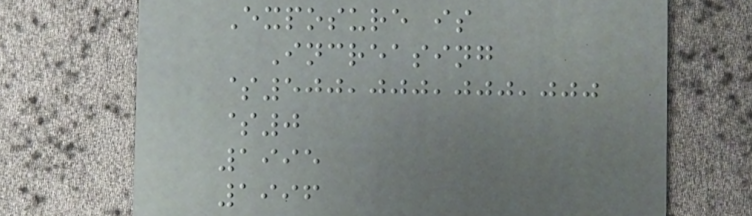Exposure is
Increasing
$500,000,000,000
$0
1995
1996
